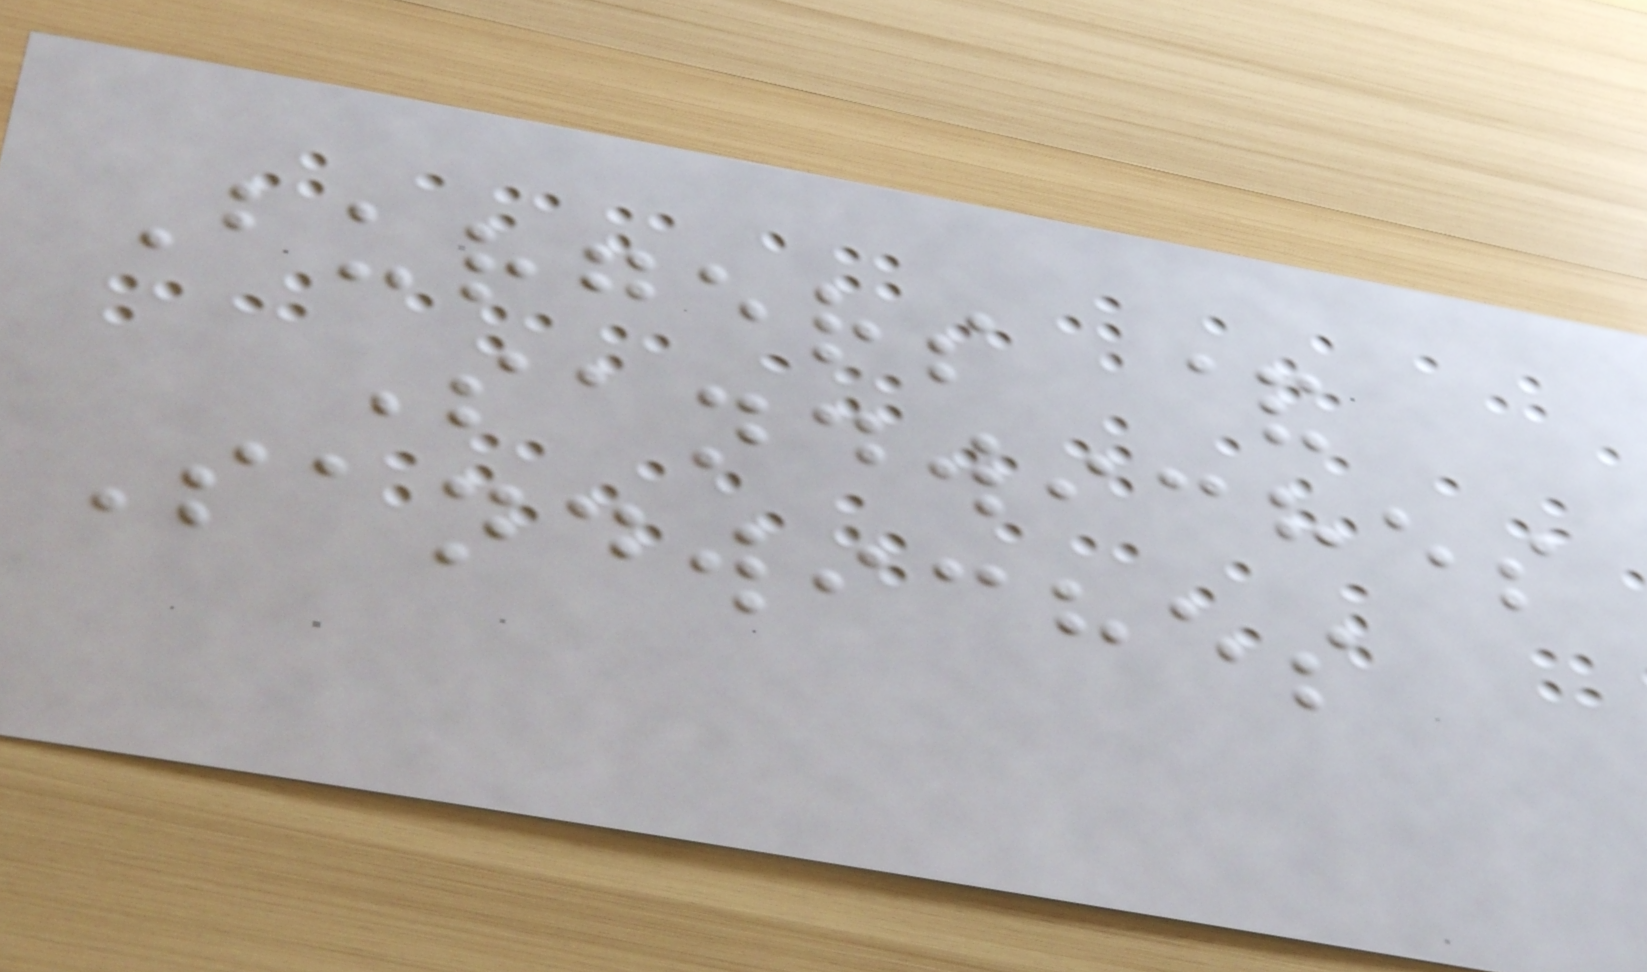Burgers &
Sandwiches
Sandwiches
